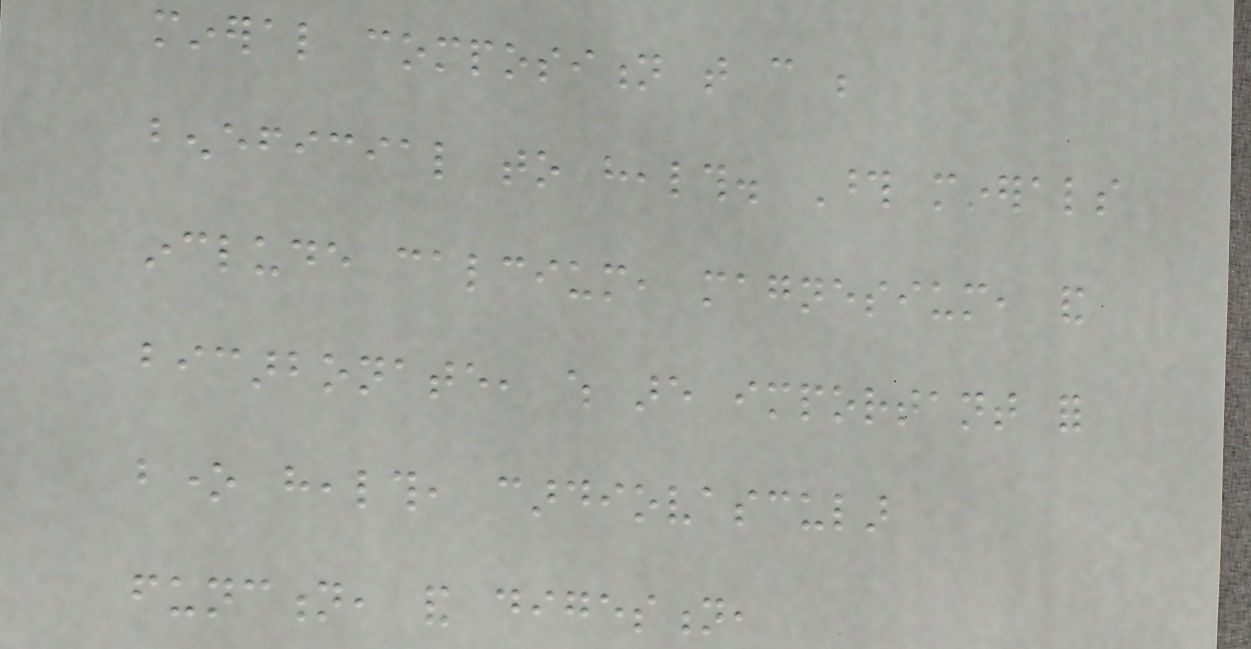mineral composition that can be
beneficial to health. Those minerals
include calcium, magnesium, and
bicarbonate, which are important for
bone health, cardiovascular
function, and digestion,
